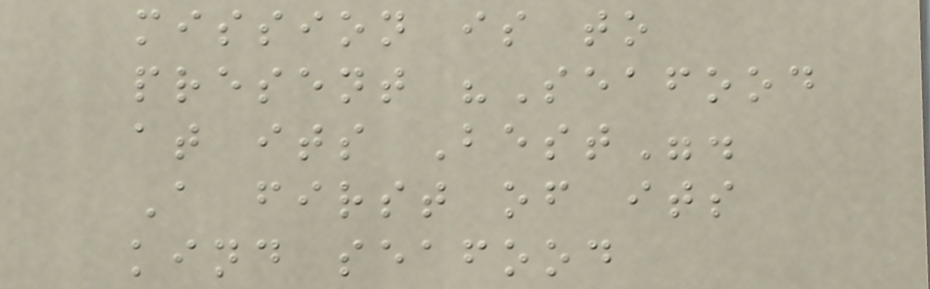mission is to
present "Seafood
at its Best".
A first of its
kind seafood
